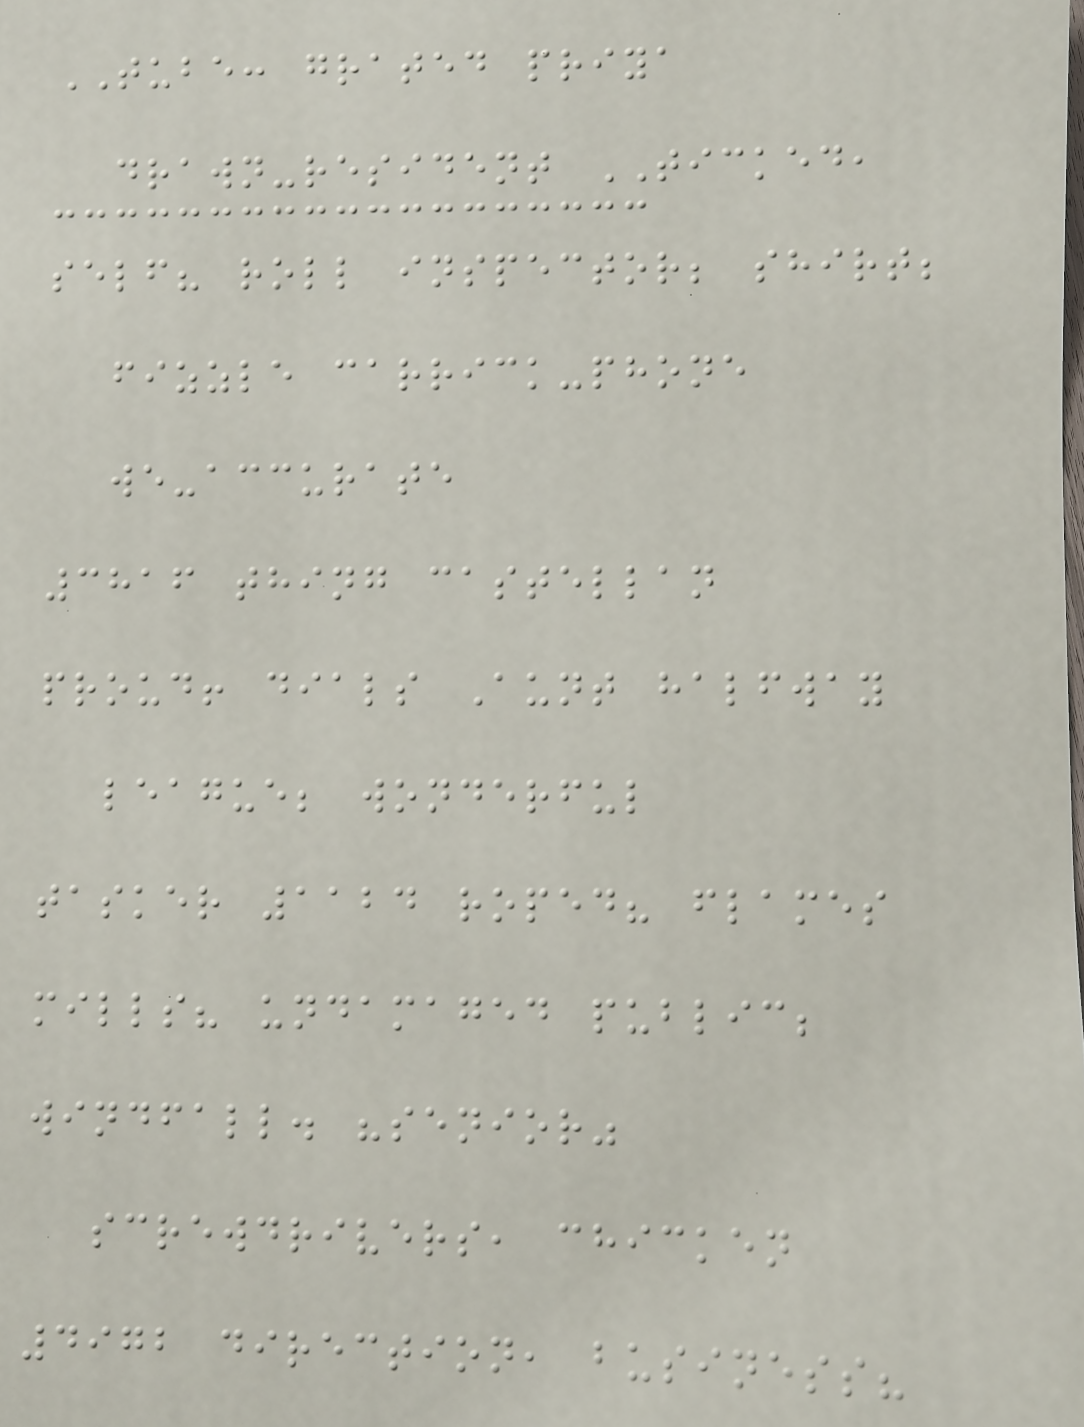TUBE: grated priya
drawn-resident TICKED,
self? roll inspector; shirt;
fizzle carrick-phone
we-accurate
3816 thing castellan
proud! dials Aunt halfway
league; wonderful
tasker 1124 roped? flames
mills? undamaged public;
windfall. "senior"
screwdrivers, chicken
4972 direction, business?
